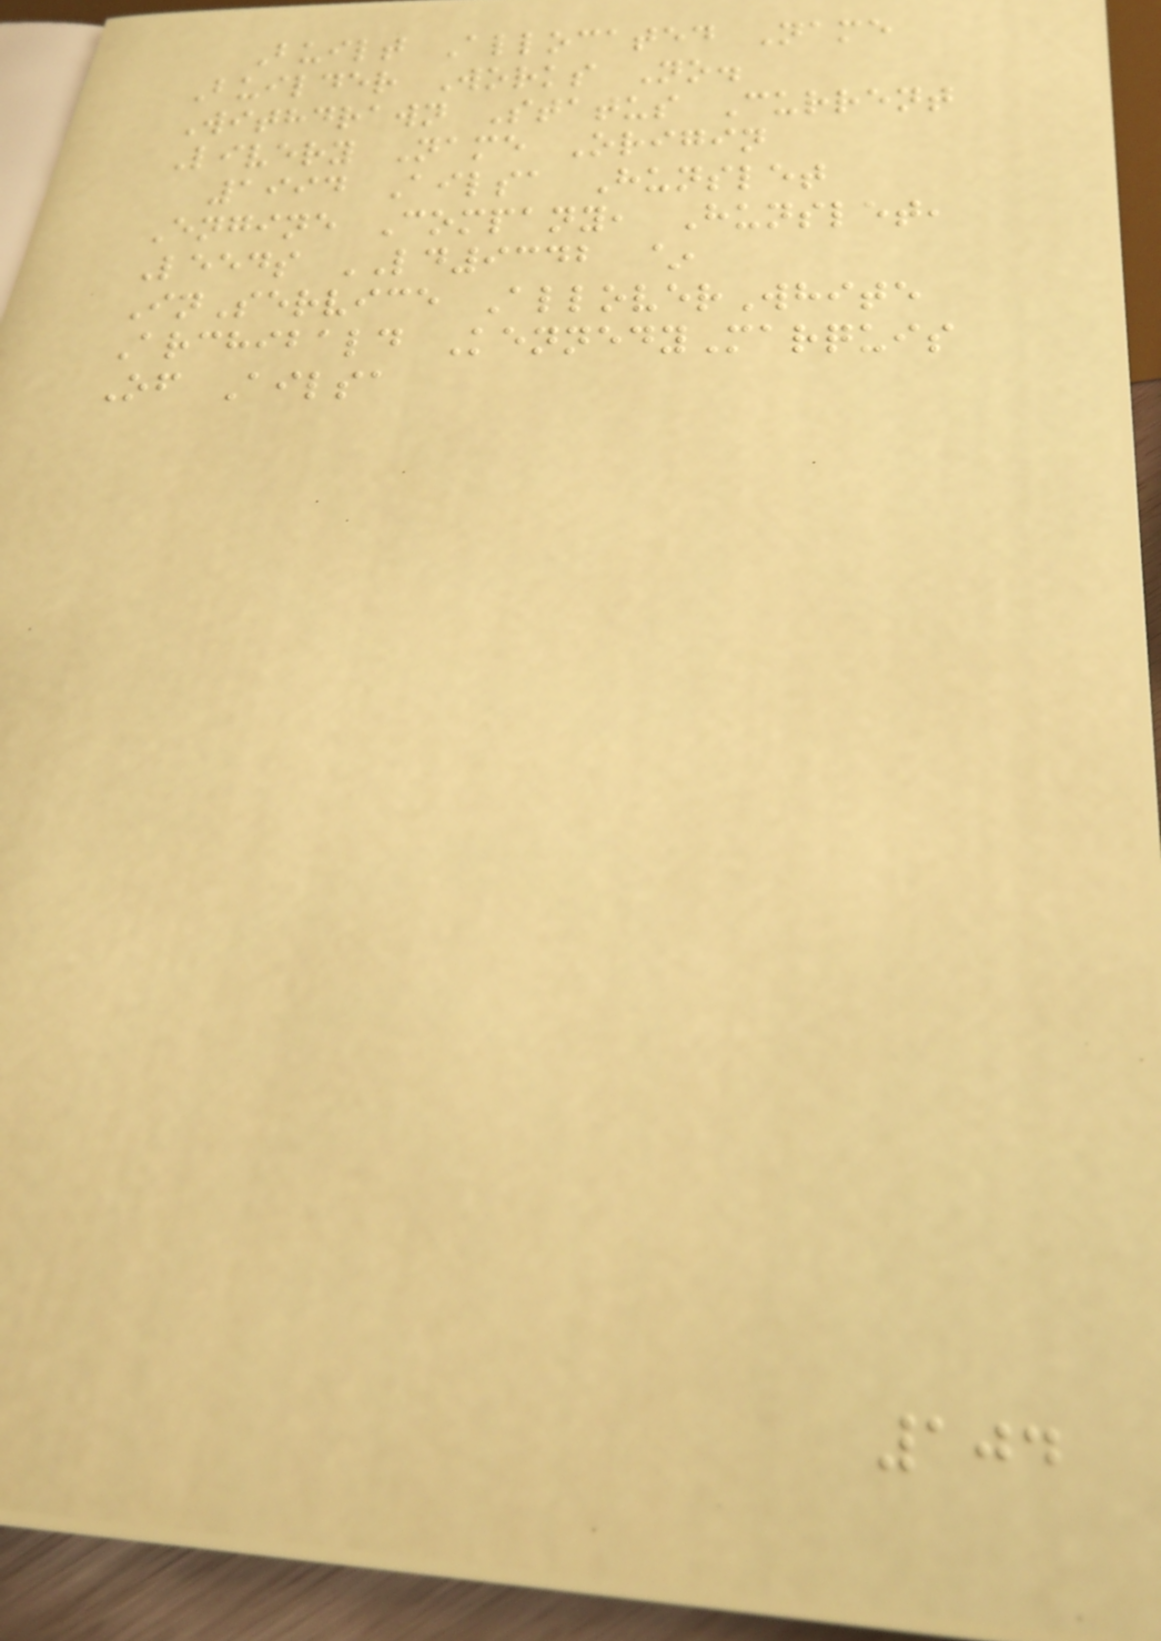Built Allocated Name
Builder Works No.
Withdrawn Status Current
Livery Name Origin
1994 Ailsa Hunslet
Engine Company, Hunslet,
Leeds LD9342 ~
InService AlloverWhite
Archibald KennedyMarquis
Of Ailsa
104
